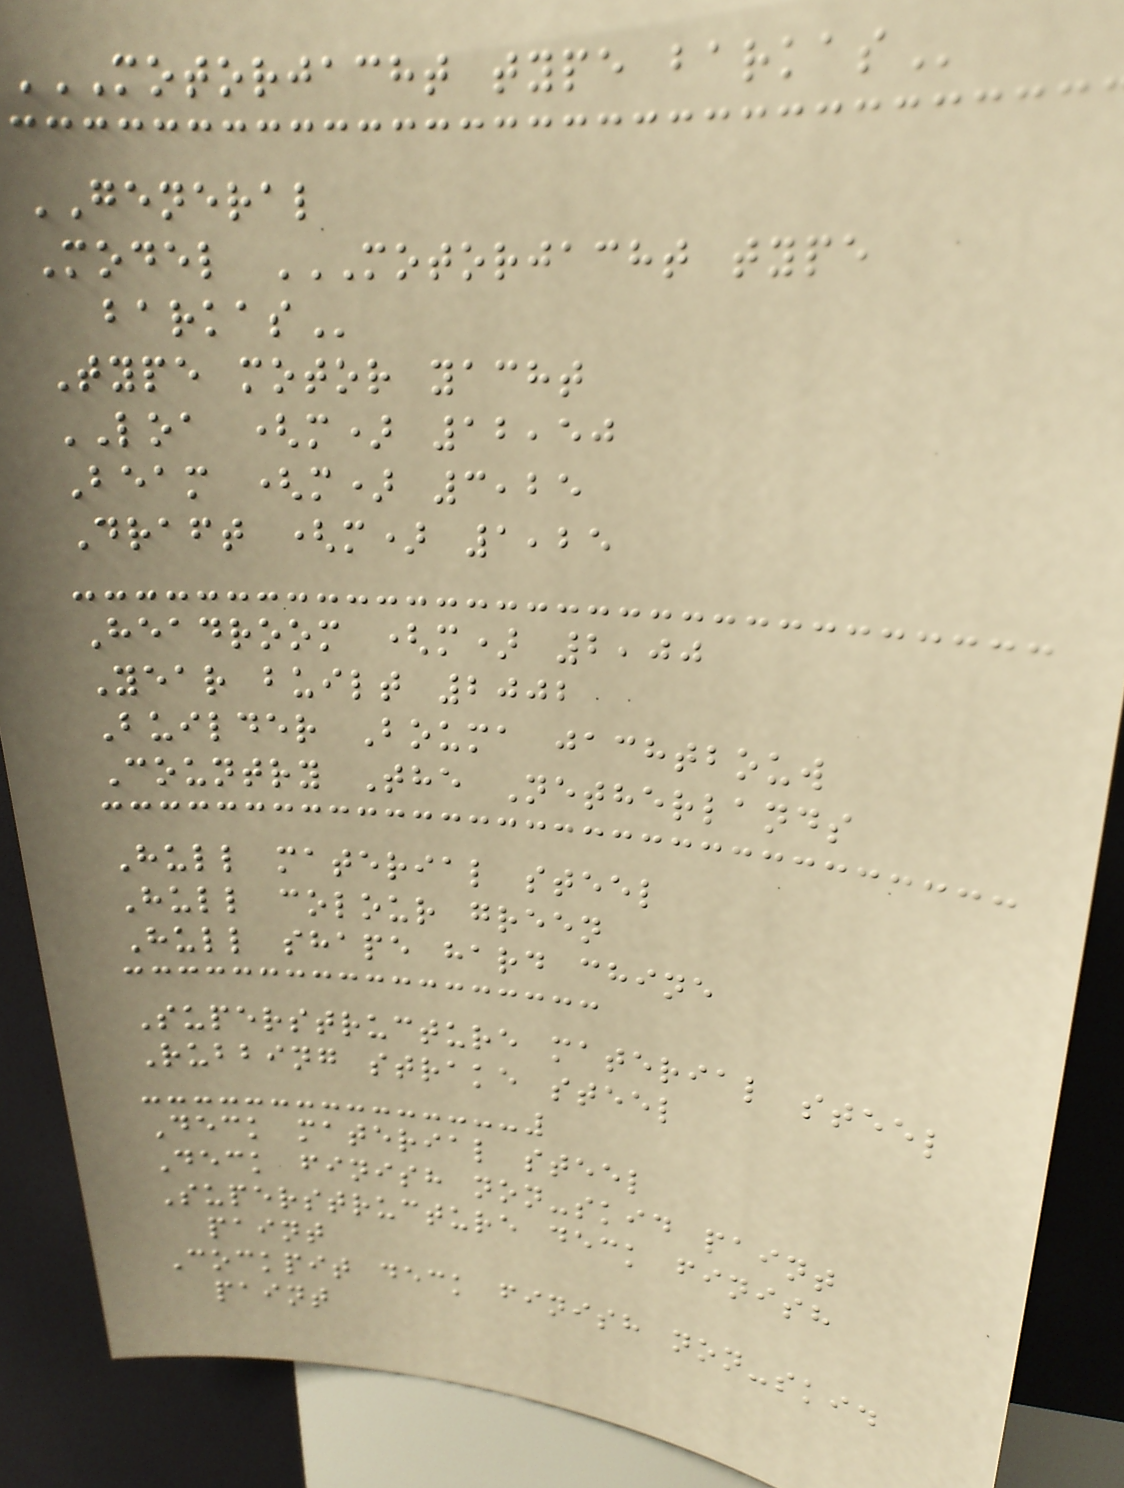MOTORJACHT TYPE BARKAS
GENERAL
Model MOTORJACHT TYPE
BARKAS
Type motor yacht
LOA (m) 12,50
Beam (m) 3,25
Draft (m) 1,25
Headroom (m) 2,00
Year built 2002
Builder Bouma jachtbouw
Country The Netherlands
Hull material steel
Hull colour green
Hull shape hard chine
Superstructure material steel
Rubbing strake steel
Deck material steel
Deck finish non-skid paint
Superstructure deck finish
paint
Cockpit deck finish non-skid
paint
